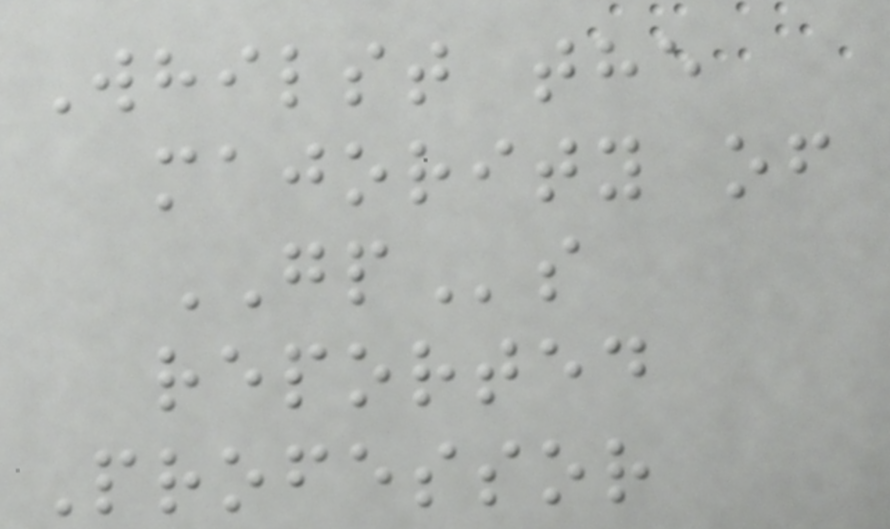Whilst the
majority of
GPs
reported
Professor
